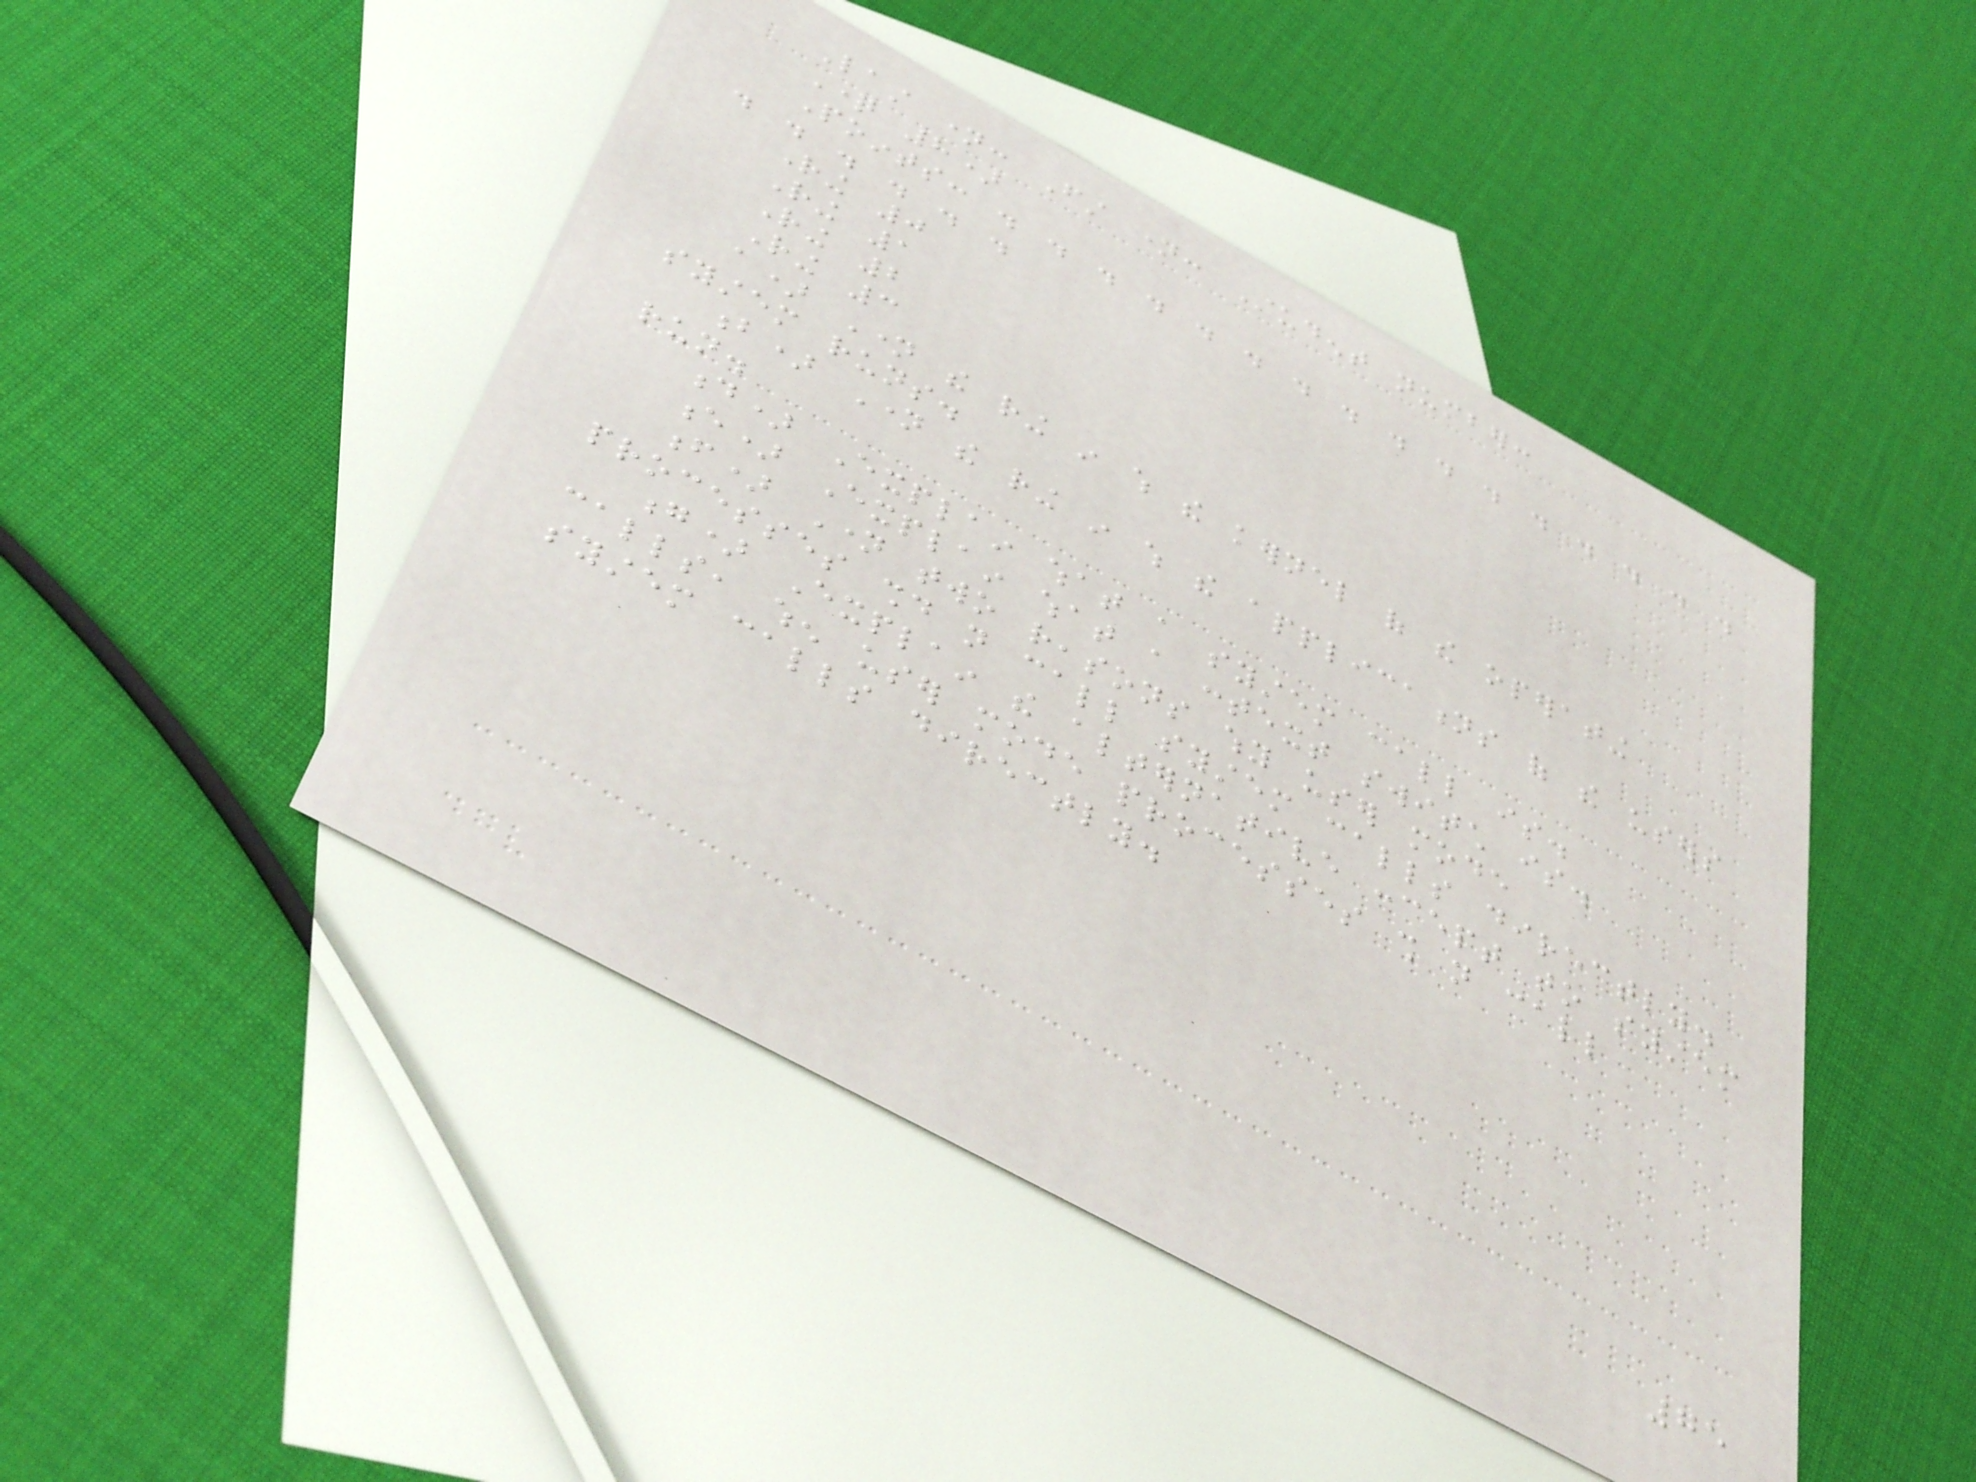Last name: First name: Student number:
Question 8)
Points: . . . . . . . . . . . . . . . .
. . . . . .
Ring 0
Ring 1
Ring 2
Ring 3
a) Name the ring in which the kernel of the operating
system runs.
b) Name the ring in which the applications of the users
run.
d) Explain what a system call is.
e) Explain what a context switch is.
f) Name two reasons why user mode
processes should not call system calls directly.
g) Explain the alternative concept to system
calls, when user mode processes shall not call
system calls directly.
75
